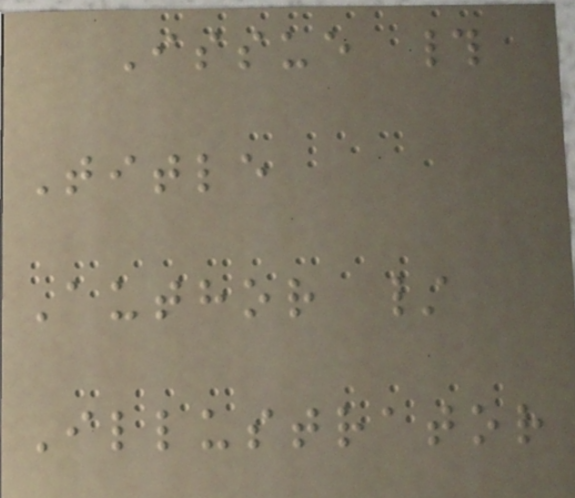Issue #
Title
Author /
Illustrator
